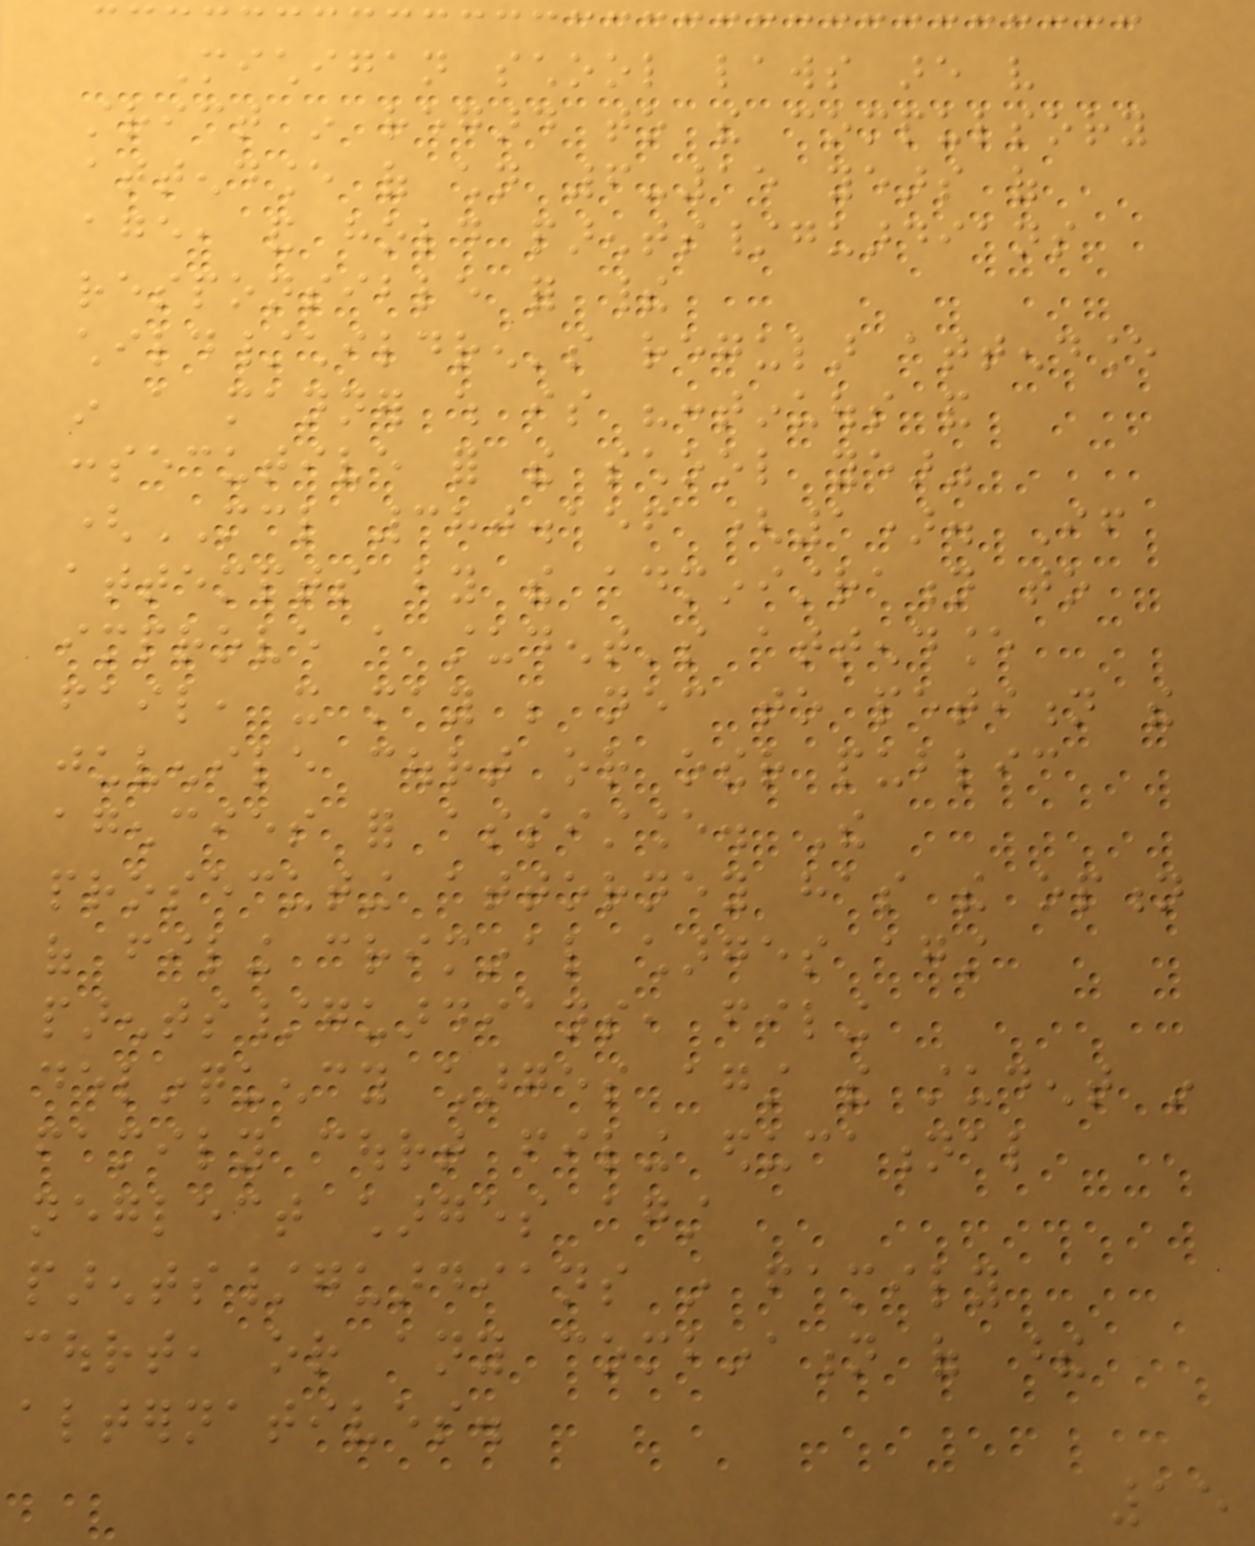Michigan school laws are very
strict in regard to the compulsory
attendance of children 6-15 years of
age, and hold parents/guardians
responsible for their
child/children's regular attendance
in a manner which is "continuous and
consecutive for the school year"
(MCL 380.156 (1). If
attempts by the administration to
improve a student's attendance
fail, it may be necessary to petition the
juvenile court or other public
agencies for assistance. The
prosecuting attorney has the option
of filing criminal charges against
parents/guardians, filing
delinquency charges against the student in
family court filing educational
neglect charges against
parents/guardians in family
court, or any combination of these
alternatives.
15
